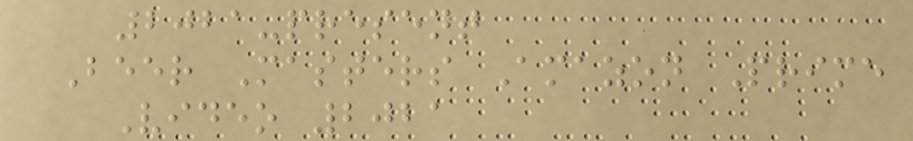2021-present
Beer Masters Amazon Prime
Video 2021
